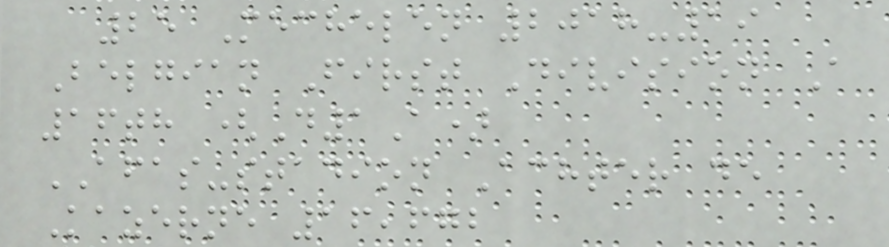25 Mechelen 2018-19
Belgian First Division A
16th (D1A)
AFAS-stadion Achter de
Kazerne 16,672
